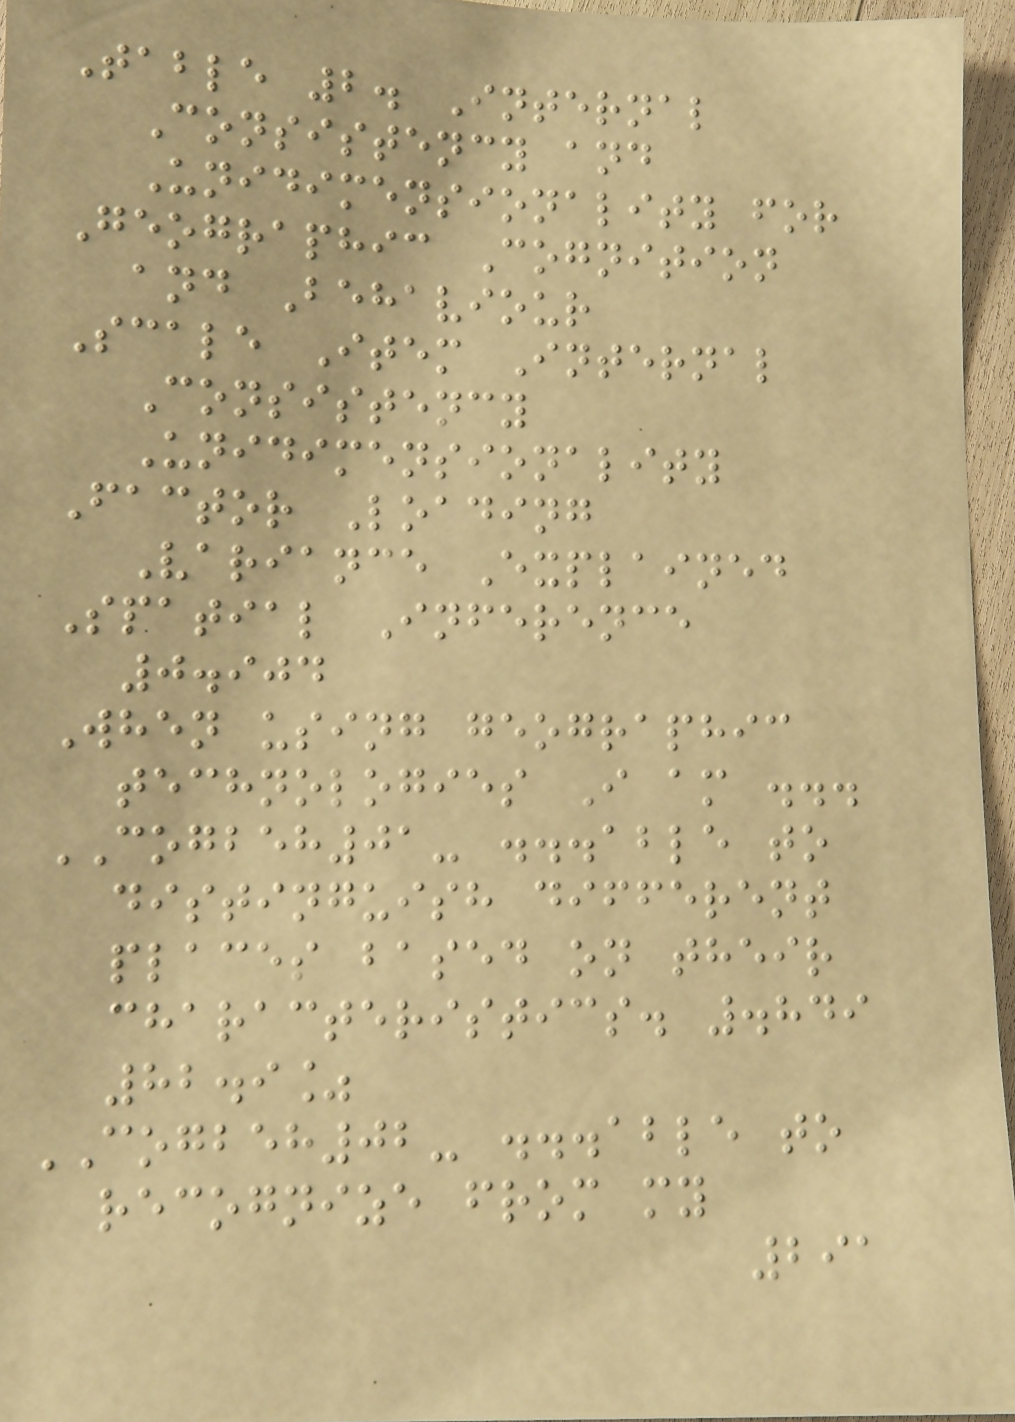Table 2. Internal
Consistency and
Unidimensionality for
Geographic Cognition
and Behaviour
Scale Item Internal
Consistency
Unidimensionality
Factor Loading
Variance Explained
Spatial Inference
0.904
When using geographic
technologies I am ...
COGBEH01- ...able to
distinguish different
places based on their
characteristics. .849
82.9%
COGBEH02- ...able to
recognize from my
291
